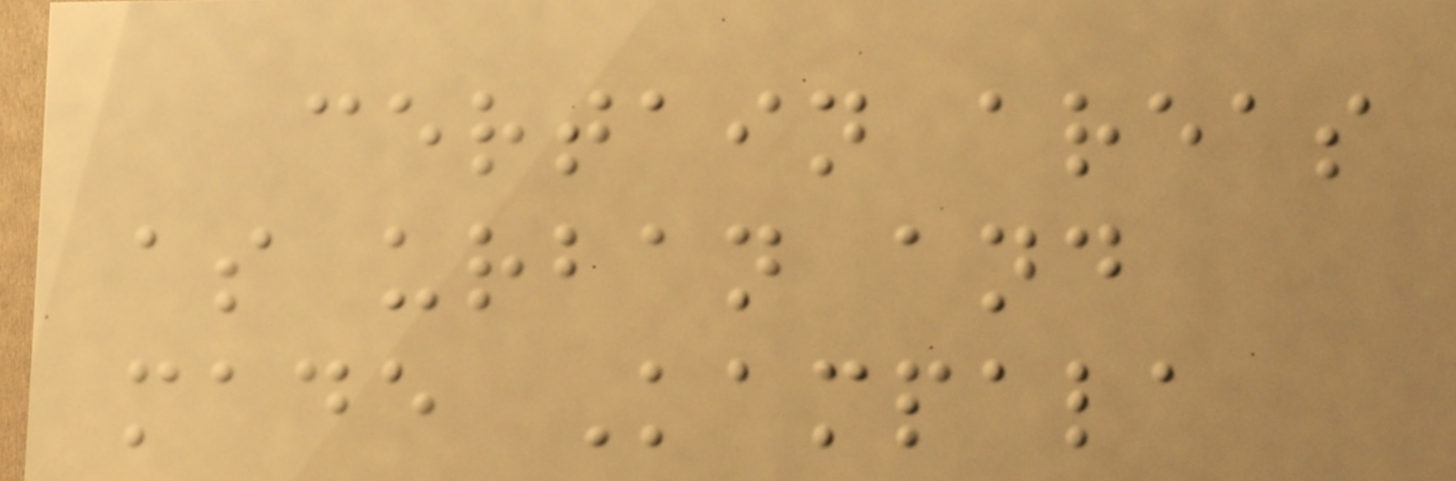certain areas
as urban and
made Kampala
